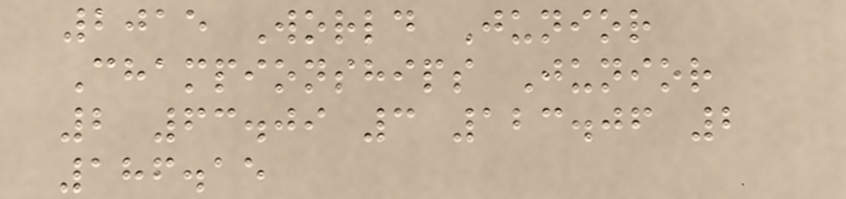2015 World Junior
Championships Junior
2 63.09 3 123.06 2
186.15
